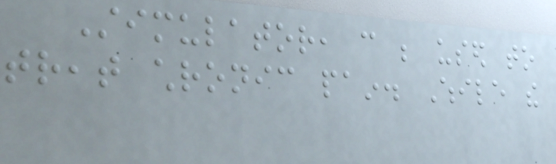Stimulator, can be used to
treat chronic pain. While the
